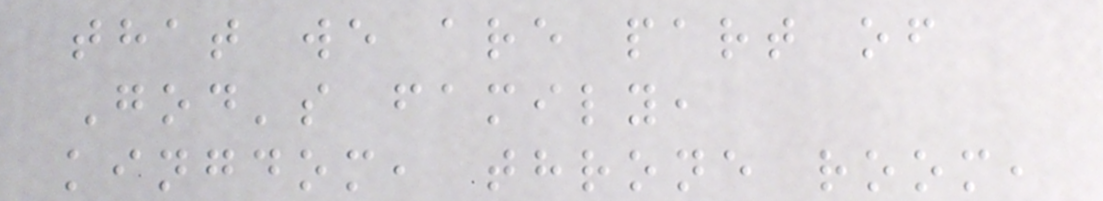that we are part of
God's family,
kingdom, throne room,
